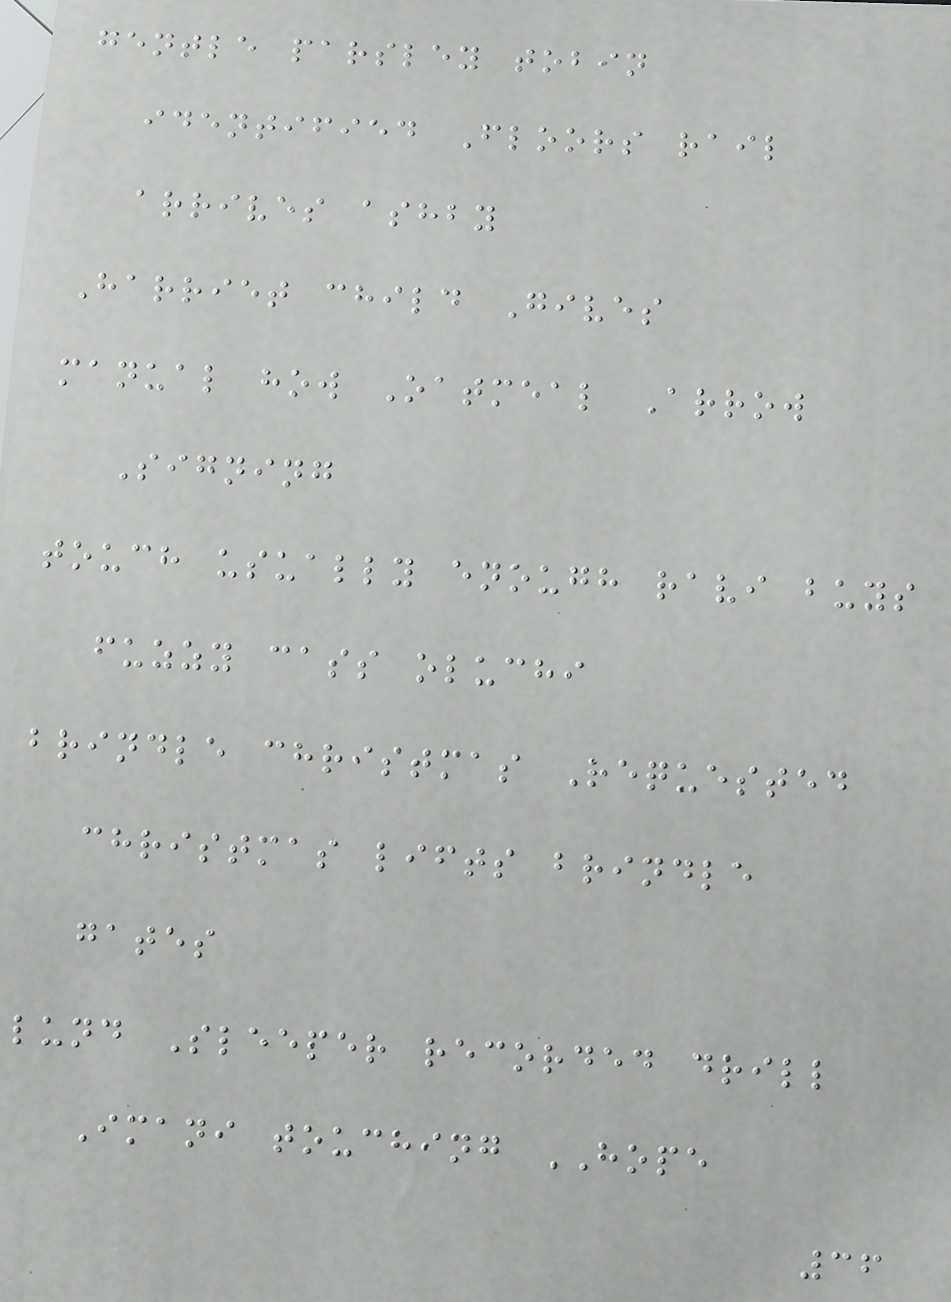gentle parsley tobin
identified Floors rail
arrives ashby
Harriet child Gives
manual how Oatmeal Arrow
Signing
touch usually enough ravi buys
fuzzy cass oluchi
brindle christmas Requested
christmas lifts brindle
gates
lund Sleeper recorded drill
Imani touching HOPE
36
